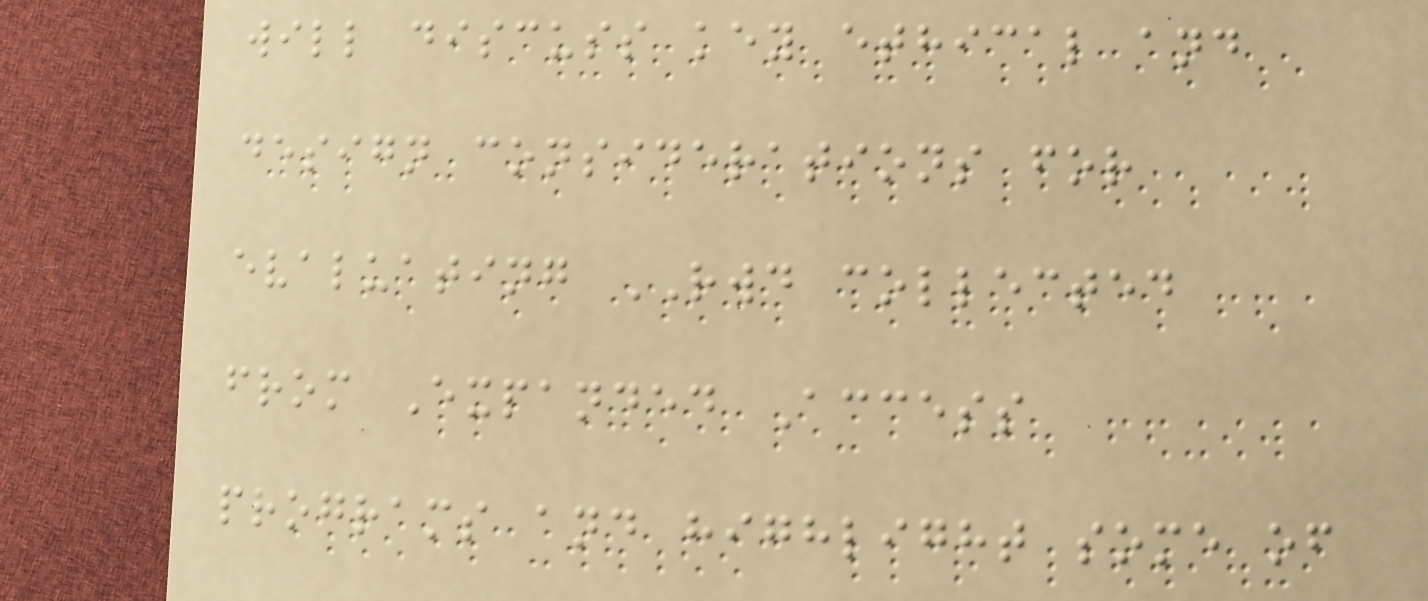will discuss key ethical and
design considerations for
evaluating RWD collected
from Expanded Access
programs and highlight some of
